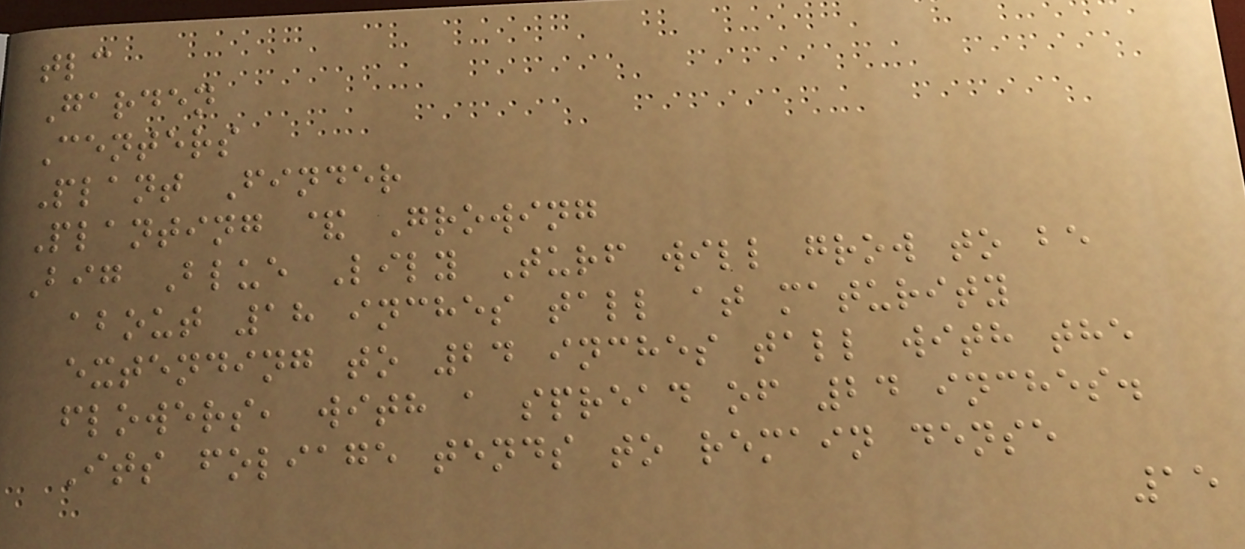tlc
Garden
Centers
Plant Finder
Planting & Growing
Big Blue Lily Turf will grow to be
about 18 inches tall at maturity
extending to 24 inches tall with the
flowers, with a spread of 24 inches.
Its foliage tends to remain dense
15
